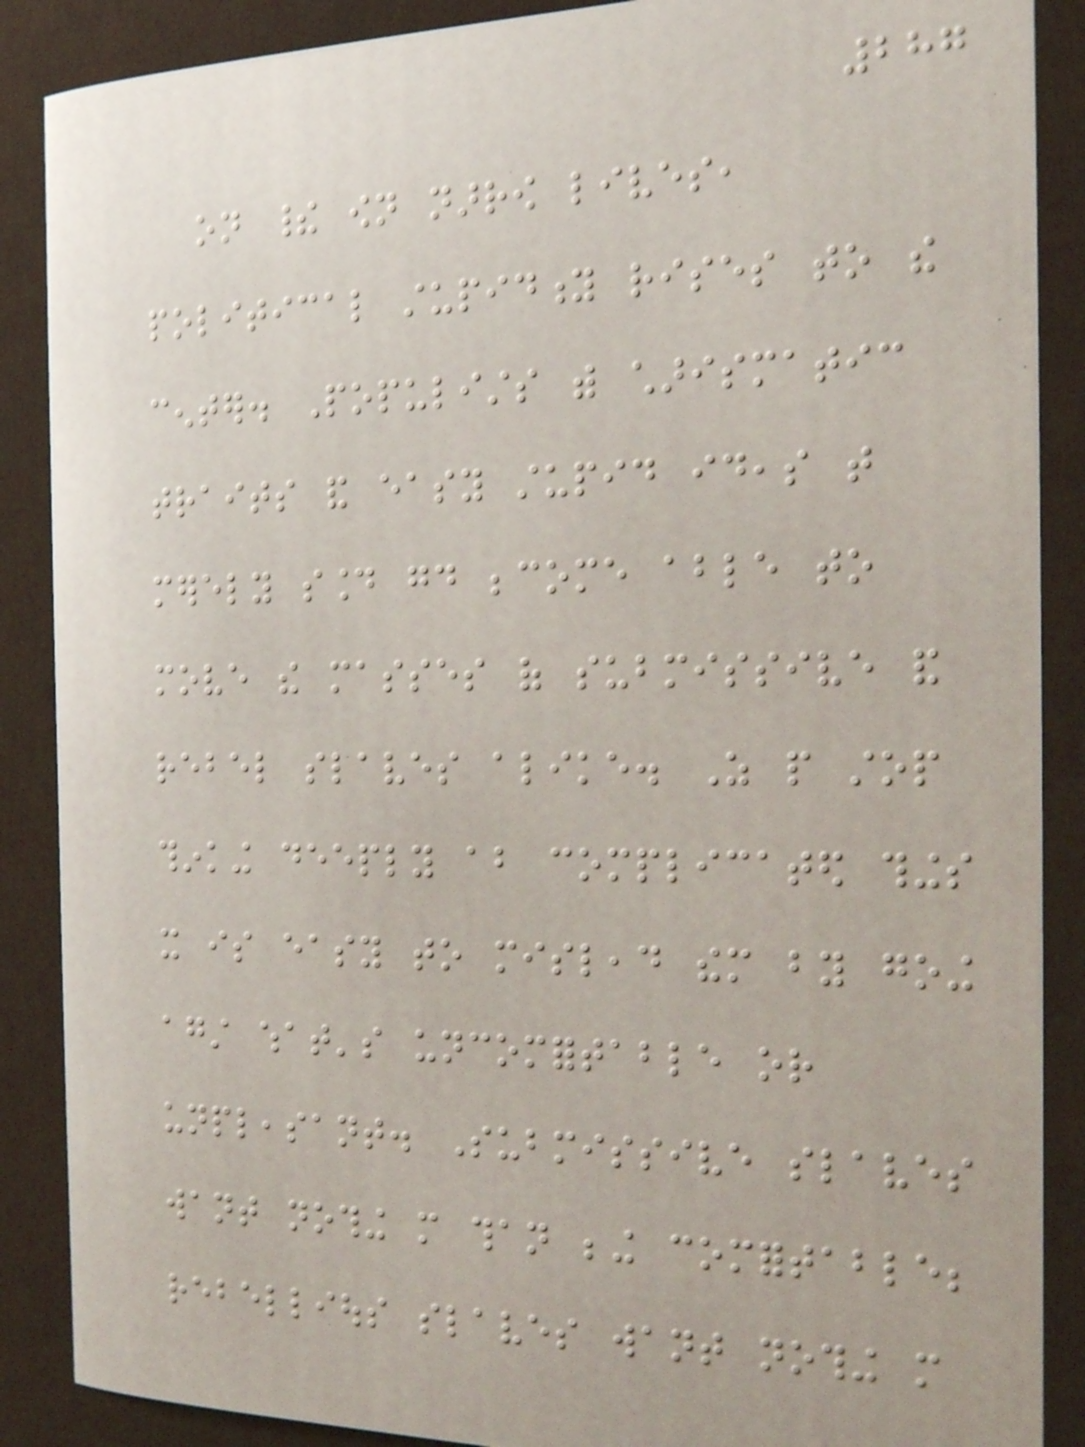287
on their own narrow lives,
political stupidity rises to the
center. Populists with charismatic
traits and easy stupid ideas that
merely sound good become able to
move the masses of submissive and
rebel slaves alike. As people stop
thinking deeply about complicated things
it is easy to mislead them by going
against what's uncomfortable or
unpleasant. Submissive slaves
want nothing more than being comfortable;
rebellious slaves want nothing more
